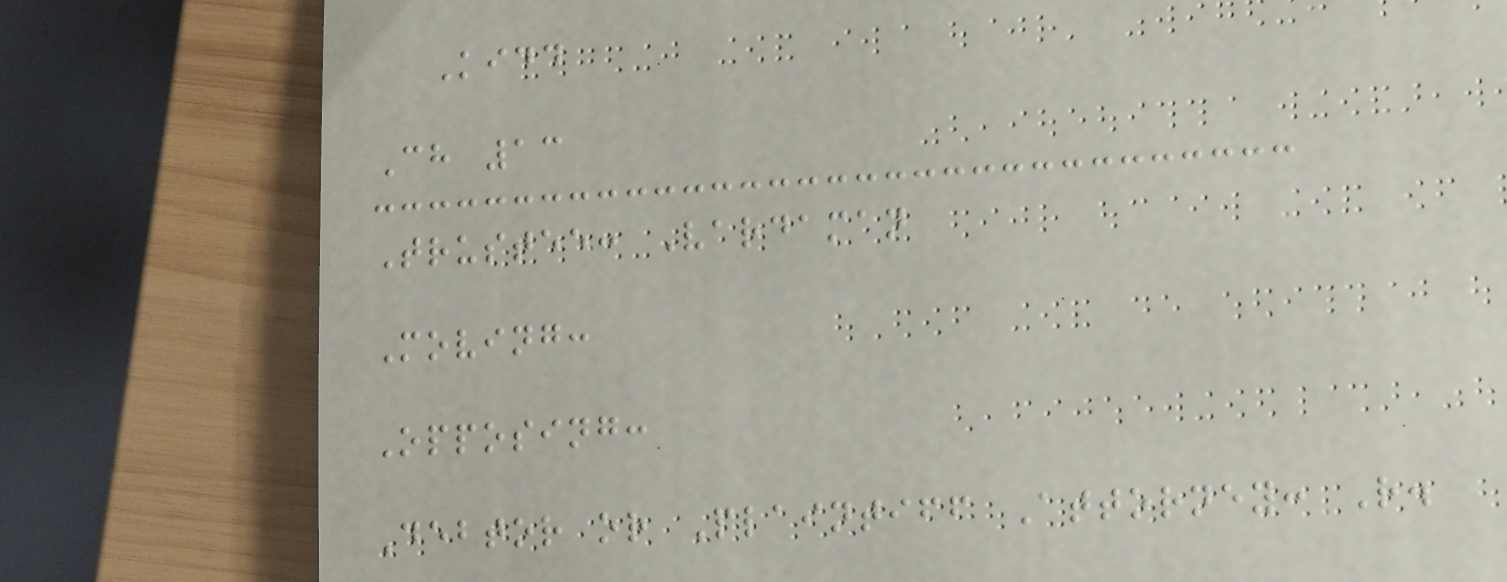Kidd
Ch 13
Trustee: Vardaman
Moving:
Opposing:
Debtor or Plaintiff Attorney: R.
